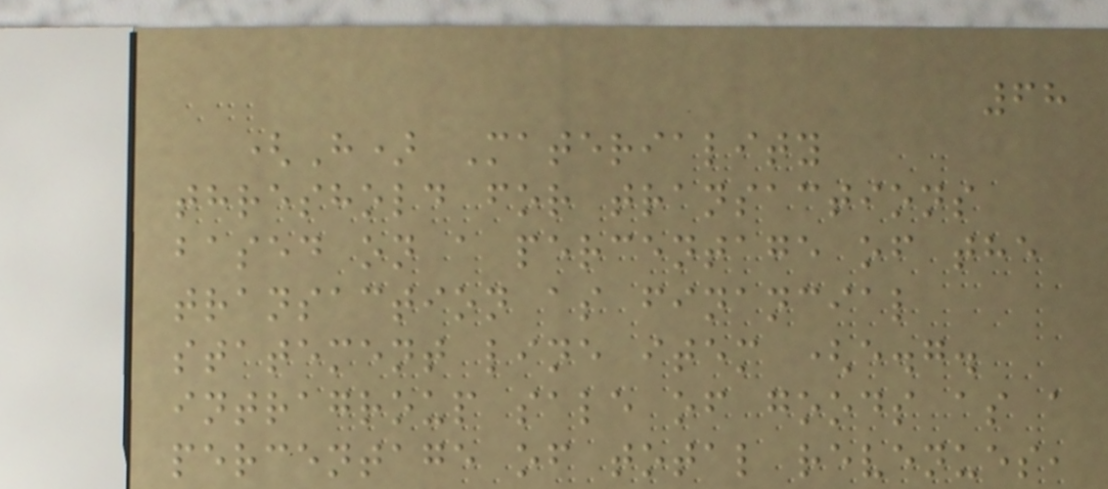68
(H) Materiality
threshold for transactions
based on a percentage of the
transaction as financial
statement line item (e.g.
intragroup sale of goods as a
percentage of total revenues,
